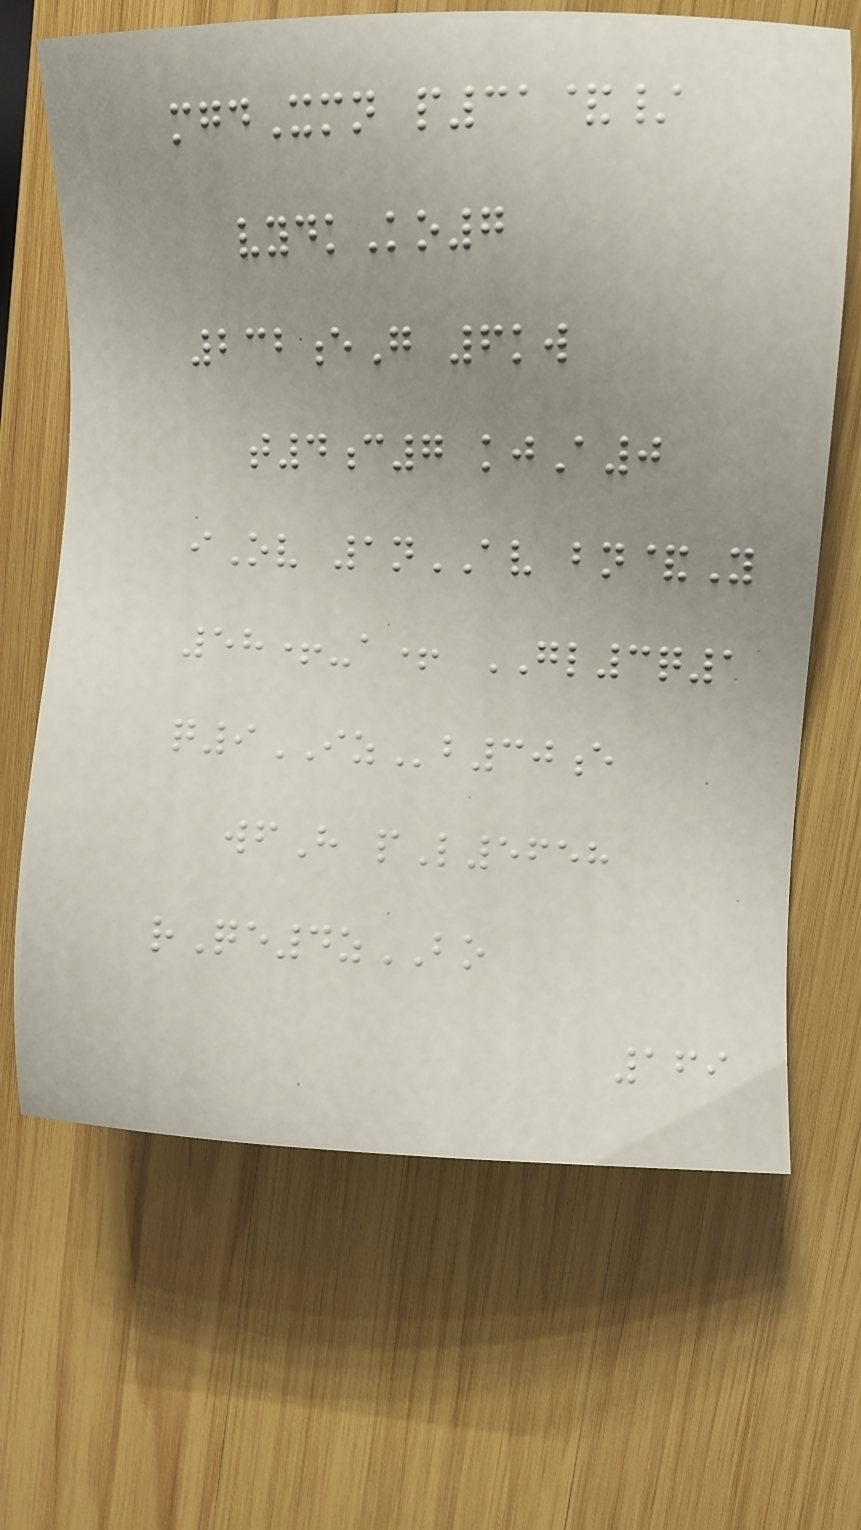mgdXmn p31&/
vydkKo7
232eG 6kw
t4c7 kjA0
iOv 1nAV bn&Y
58+-a+ GL3q1
q9IZb30e
wfH pL5658
rQe4zBO
169
